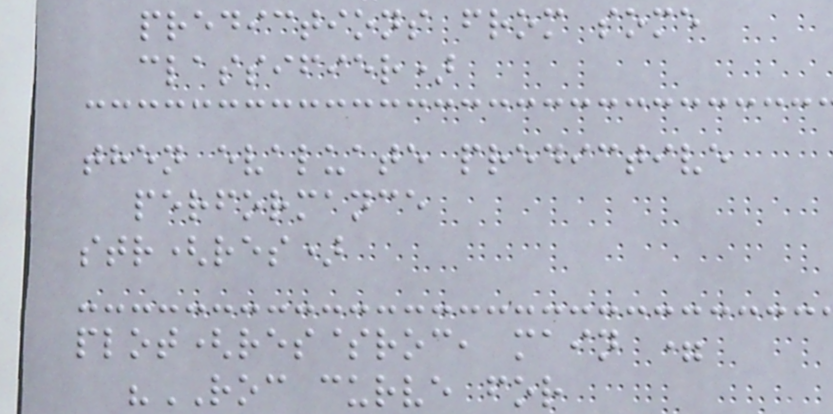predictions from some
classifier)
then evaluate predictive
performance
str(res)
plot(res$roc, main =
"ROC curve for
